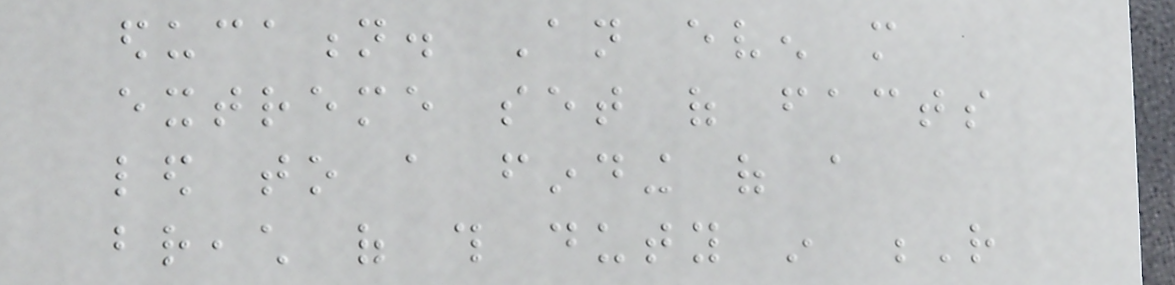education. An even more
extreme set of facts
led to a finding of a
breach of this duty in R
